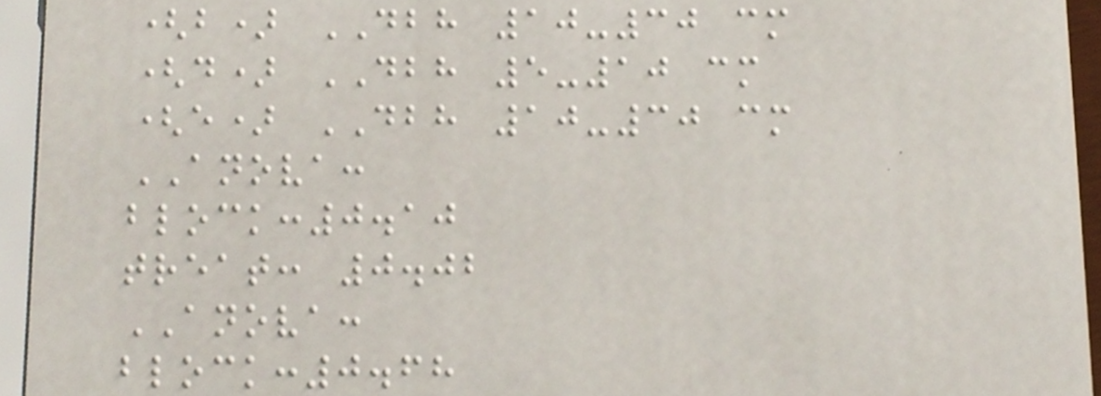(b) DBH 10-30 cm
(d) DBH 5-10 cm
(e) DBH 10-30 cm
ANOVA:
block:0.10
treat: 0.02
ANOVA:
block:0.68
